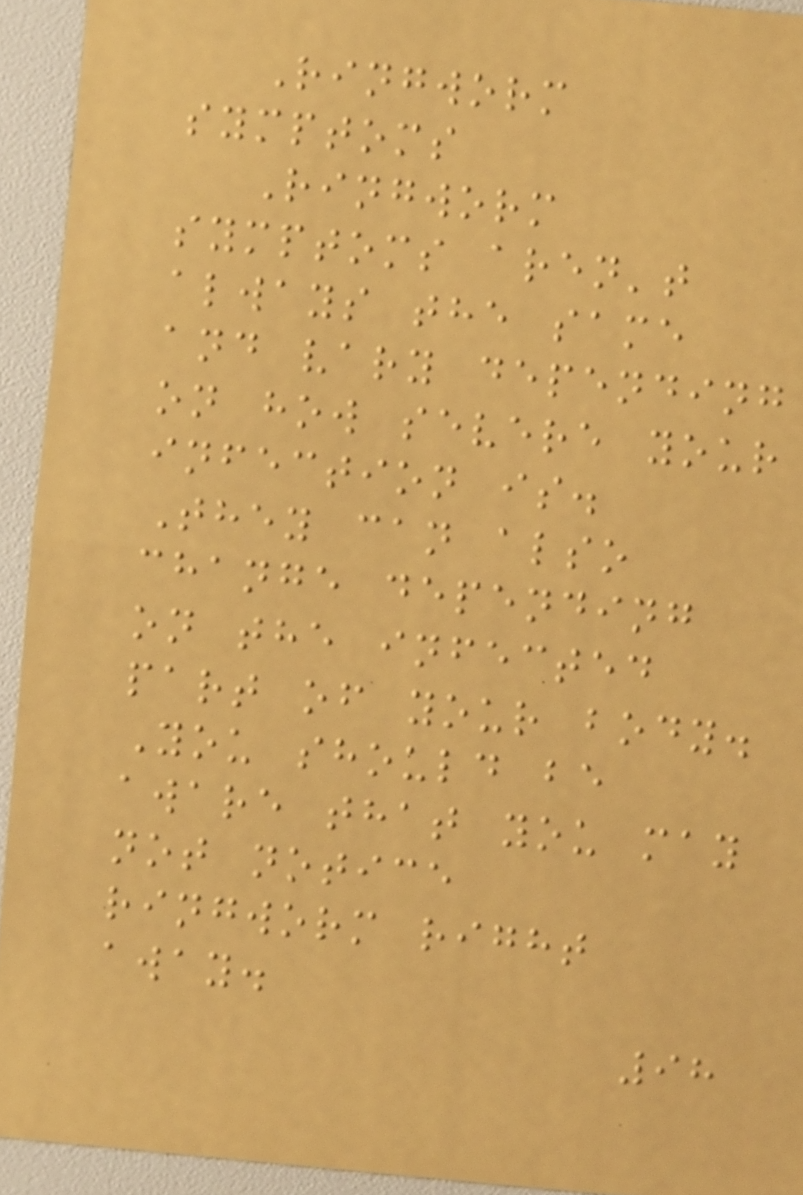Ringworm
symptoms
Ringworm
symptoms aren't
always the same
and vary depending
on how severe your
infection is.
They can also
change depending
on the infected
part of your body.
You should be
aware that you may
not notice
ringworm right
away.
98
